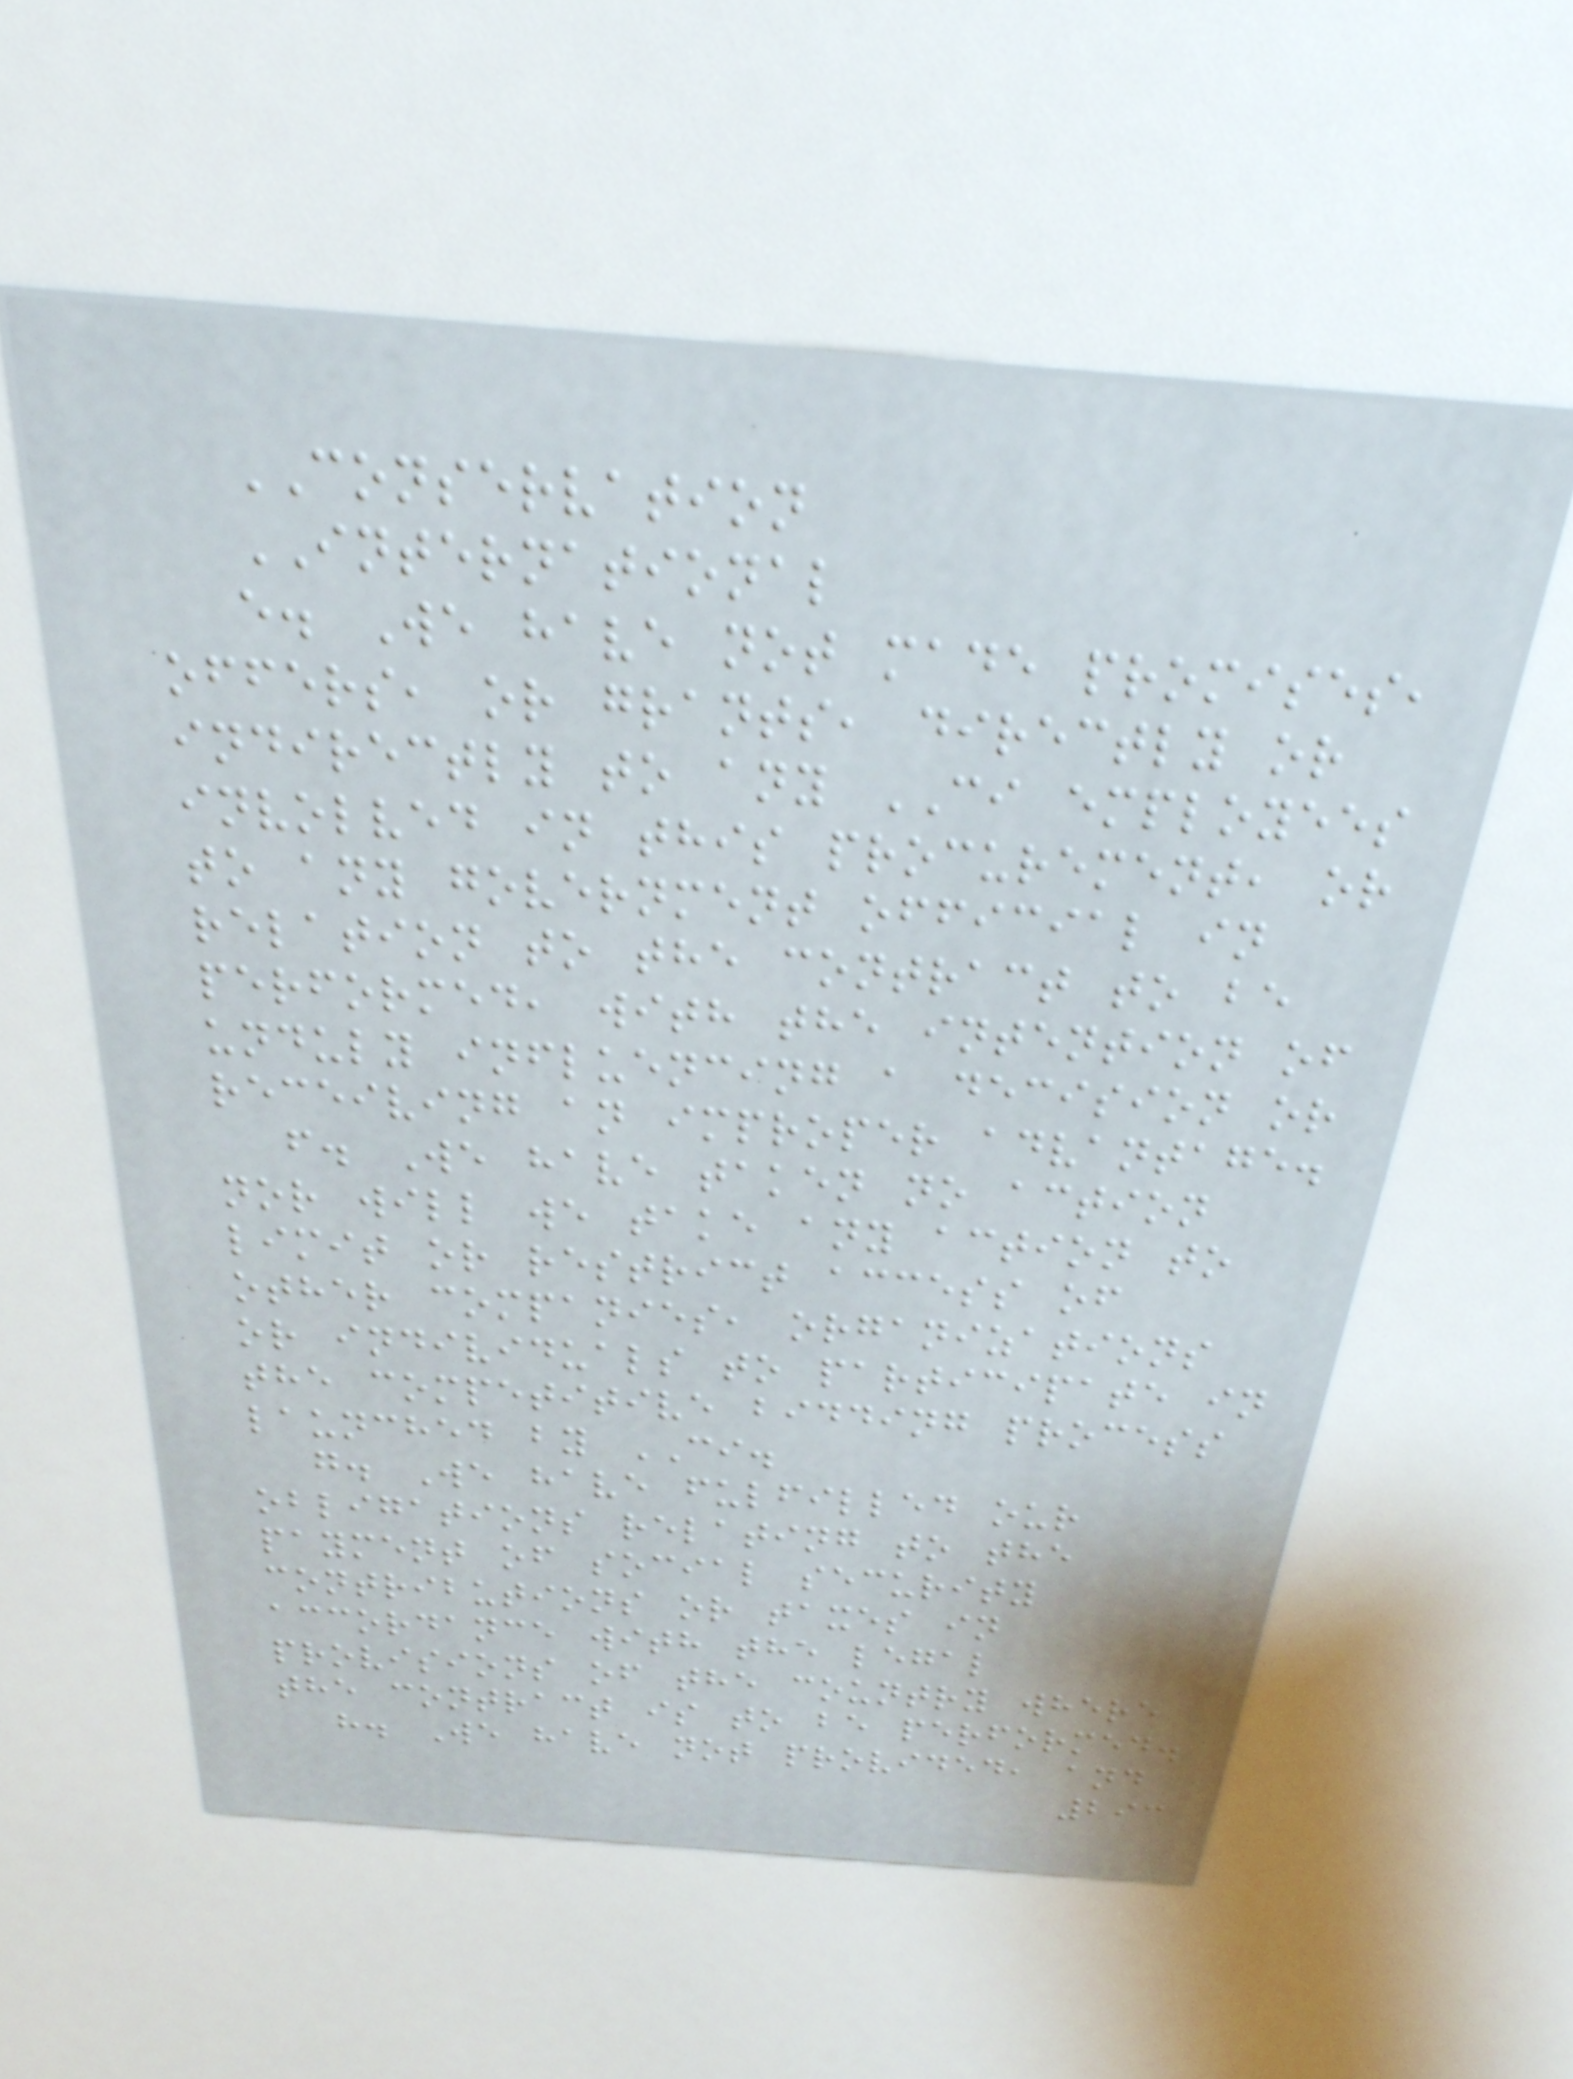CONSERVATION
INTERNATIONAL
e. We have not made promises,
offers, or grants, directly or
indirectly to any CI employees
involved in this procurement, or
to any government official in
relation to the contract to be
performed, with the intention of
unduly influencing a decision or
receiving an improper advantage.
f. We have taken no action
nor will we take any action to
limit or restrict access of
other companies, organizations
or individuals to participate in
the competitive bidding process
launched by CI.
g. We have fulfilled our
obligations relating to the
payment of social security
contributions or taxes in
accordance with the legal
provisions of the country where
the contract is to be performed.
h. We have not provided, and
293
